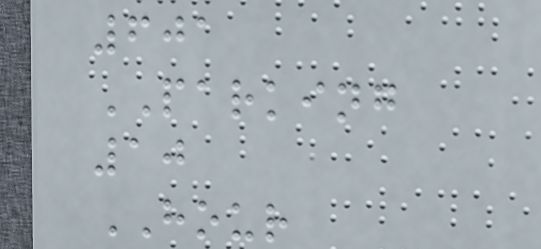601
PARKING
10
HOUR
